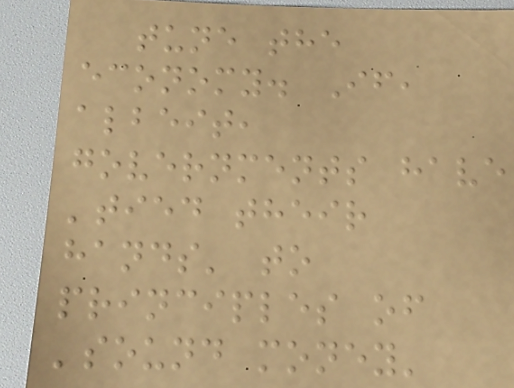tune the
economy. If,
albeit,
governments have
'tied their
hands' to
principles of
'sound money'
